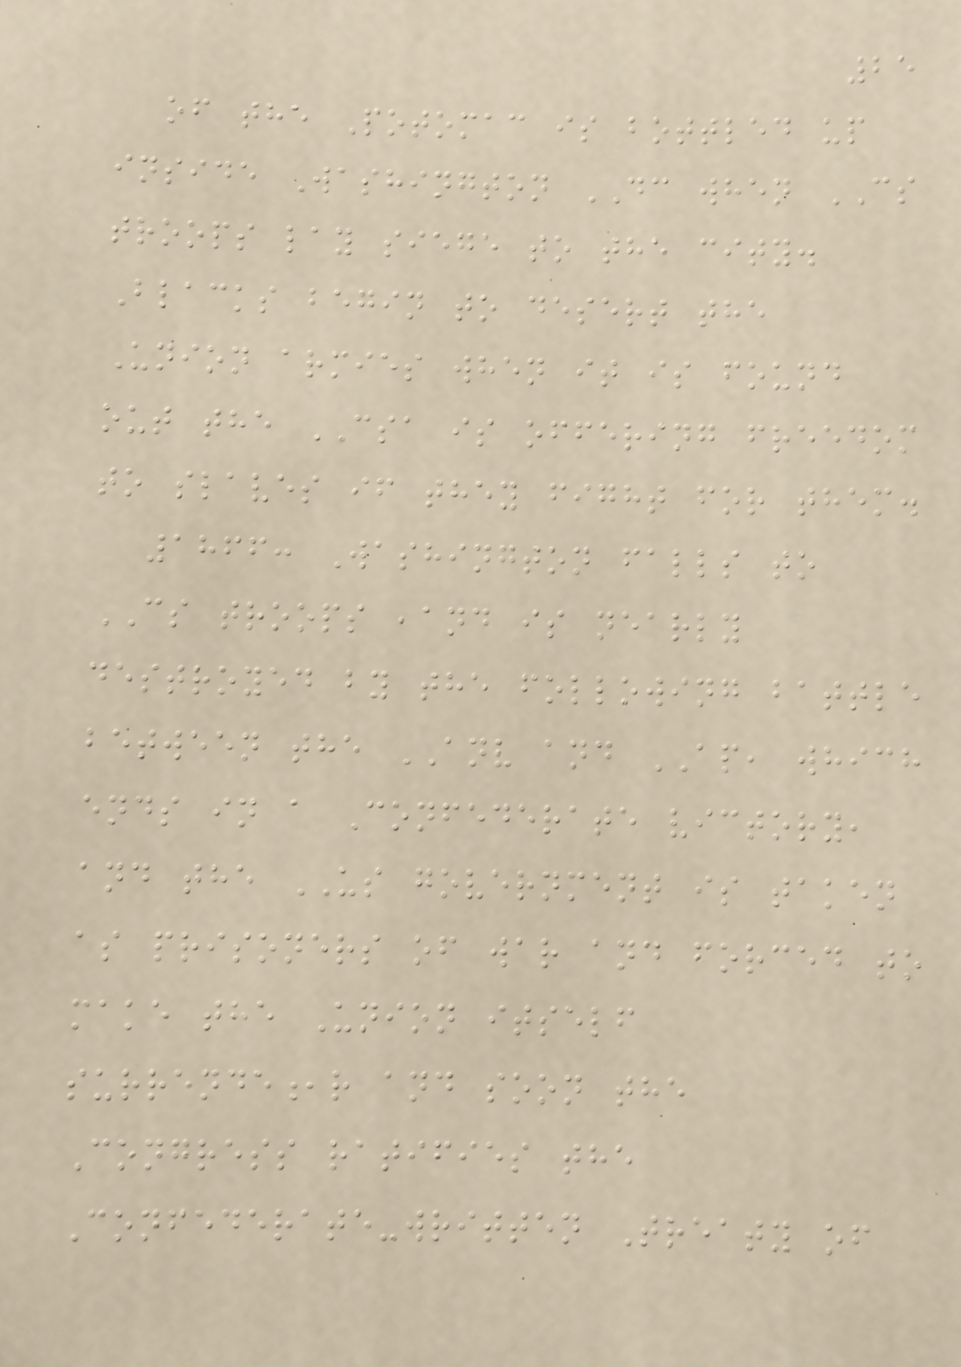25
of the Potomac is bottled up
inside Washington DC when CS
troops lay siege to the city.
Blacks begin to desert the
Union armies when it is found
out the CSA is offering freedom
to slaves if they fight for them.
1866: Washington falls to
CS troops ,and is nearly
destroyed by the following battle
between the ANV and AP, which
ends in a Confederate victory,
and the US government is taken
as prisoners of war and forced to
make the Union itself
surrende,r and soon the
Congress ratifies the
Confederate-written Treaty of
